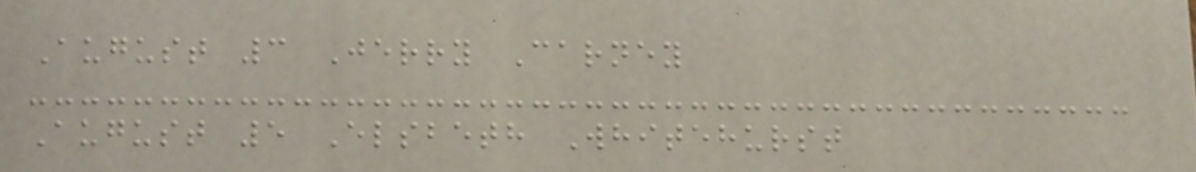August 3 Jerry Carney
August 5 Elsbeth Whitehurst
